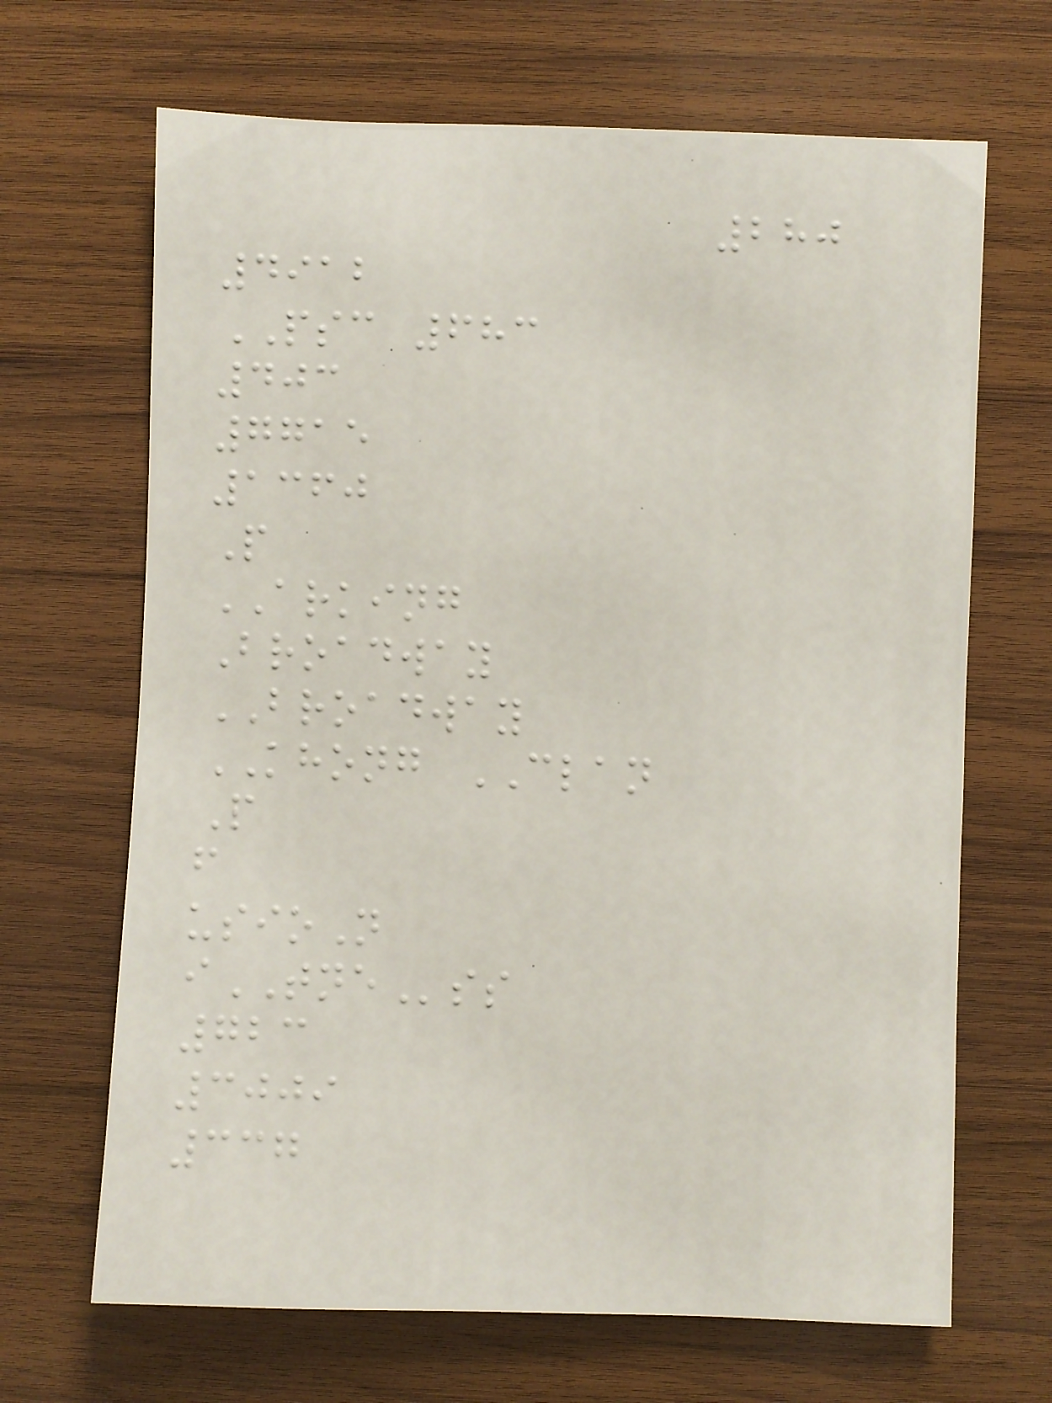280
4912
PSC 683
403
7715
1360
P
ARKING
Broadway
BROADWAY
KHONG CLAN
P
f
usioN
iTNEss
723
3009
337
